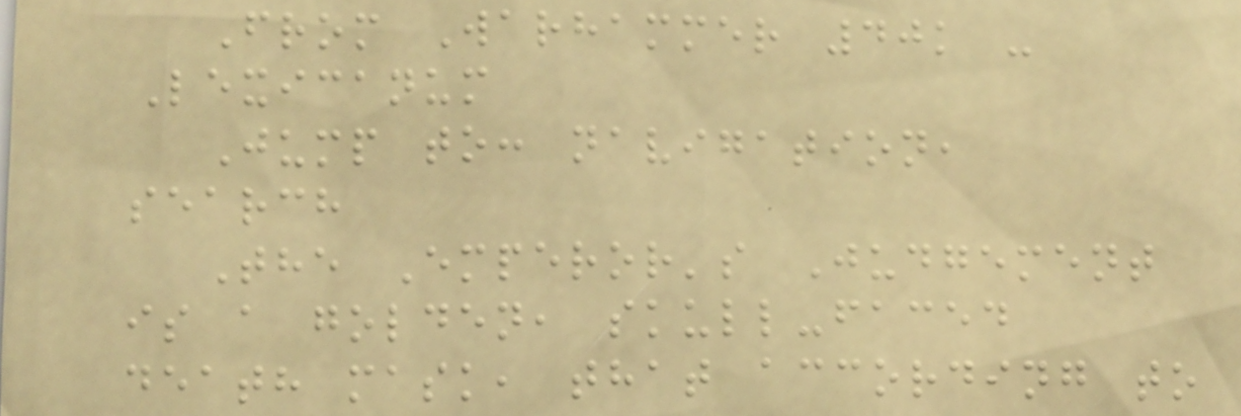From Warhammer 40k -
Lexicanum
Jump to: navigation,
search
The Emperor's Judgement
is a golden, skull-faced
death mask, that according to
